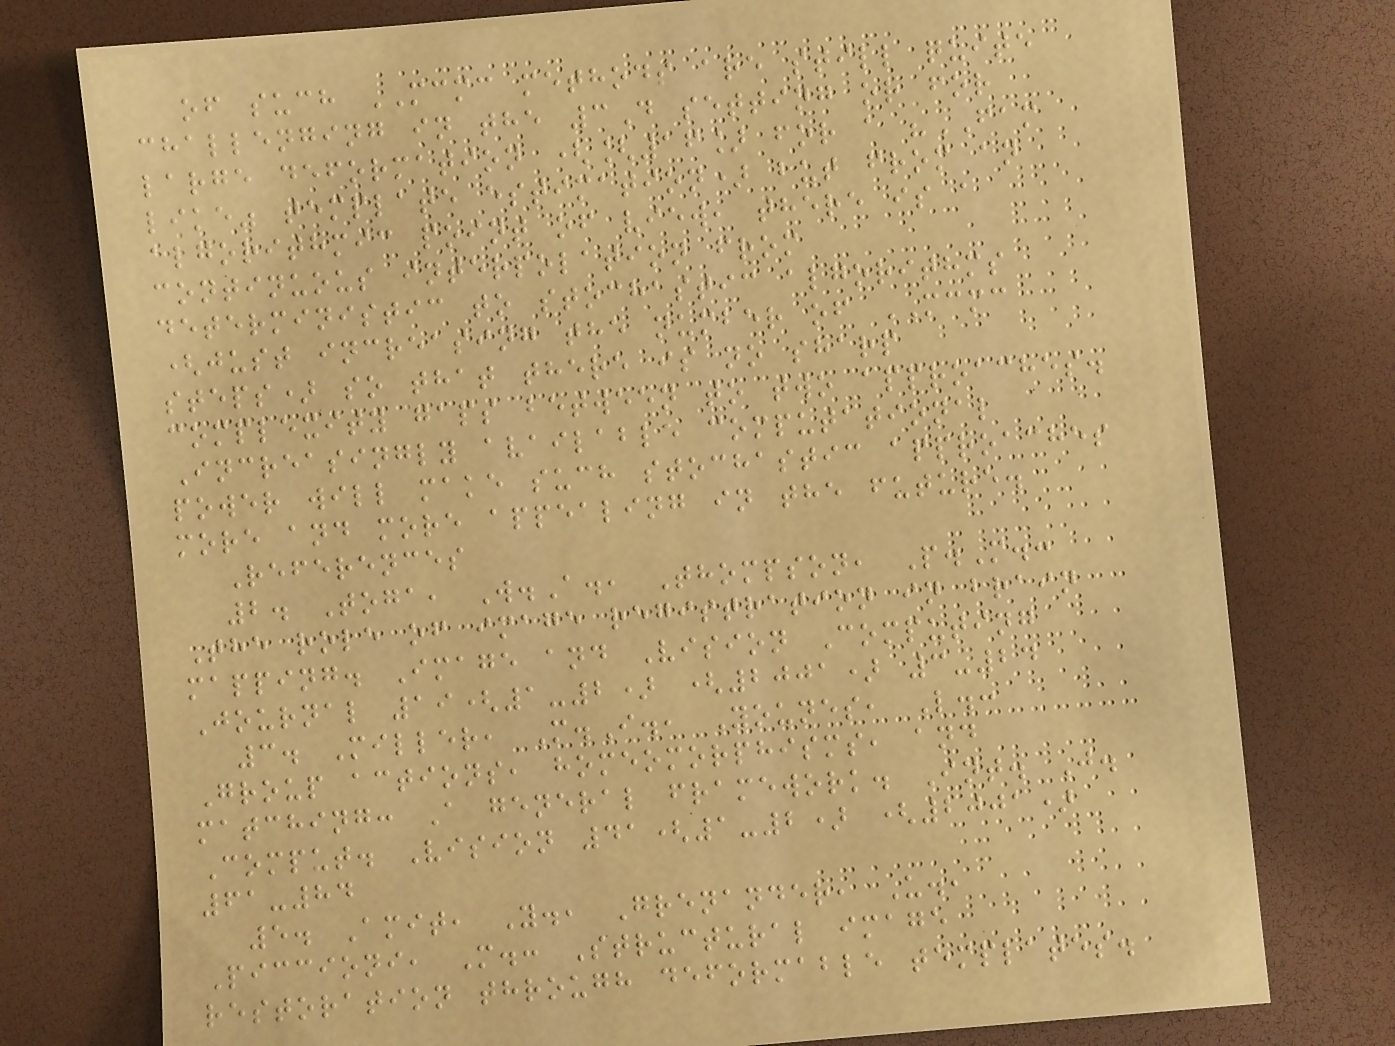of such MCMC methods are still quite
challenging in the 3D setting or for
large deformation ([16] for a "FAM
like" template estimation) but from an
algorithmic point of view, there is a
continuous interpolation from
deterministic to stochastic algorithms
(just increasing the number of MCMC
steps) so that there is no sharp
complexity gaps between to two approaches.
Increasingly available computational
power will make such stochastic approaches
more and more appealing in the future.
References
2. Toga, W.A., Thompson, P.M.:
The role of image registration in brain
mapping. Image and Vision Computing
Journal 19(1-2) (2001) 3-24
3. Miller, M.I., Younes, L.:
Group actions, homeomorphisms, and
matching: A general framework. Int. J.
Comput. Vision 41(1-2) (2001)
61-84
5. Amit, Y., Grenander, U.,
Piccioni, M.: Structural image
restoration through deformable templates.
